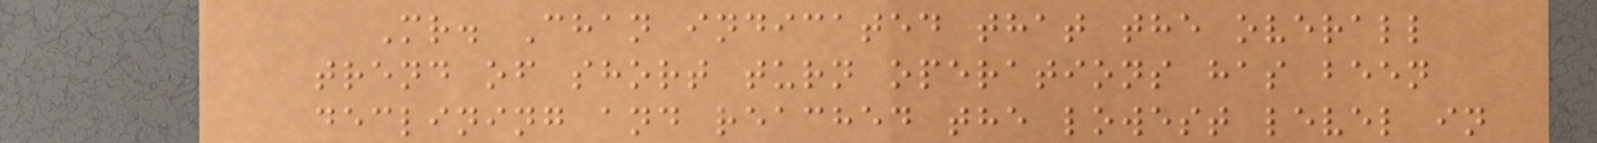Mr. Chan indicated that the overall
trend of short turn operations has been
declining and reached the lowest level in
